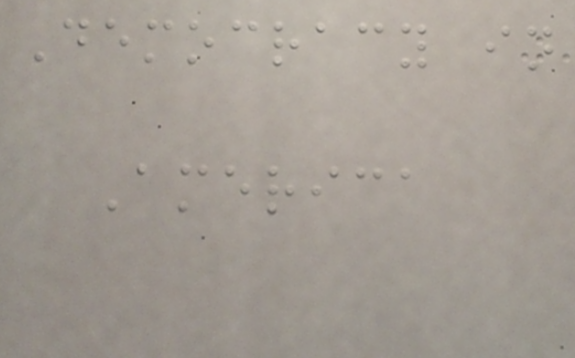Democracy in
America
